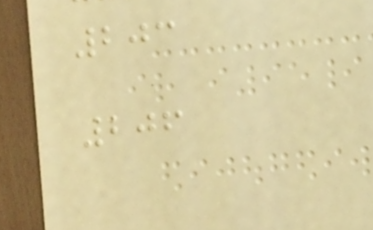203
206
